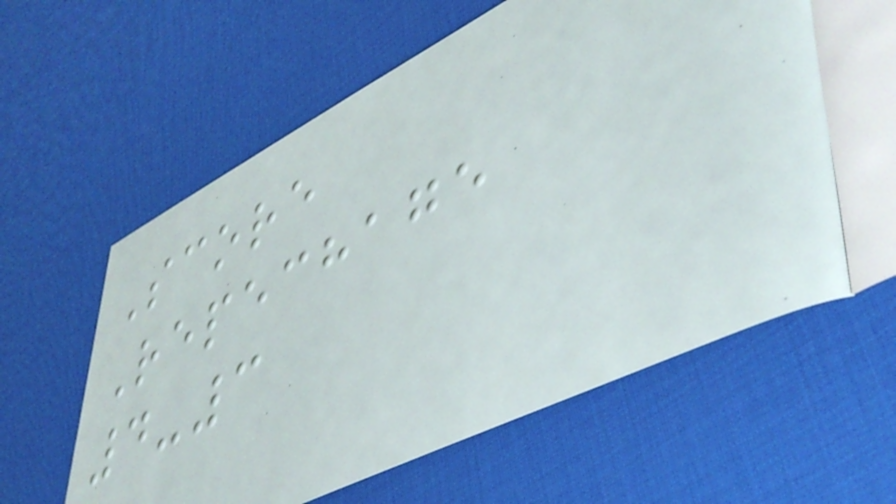Score
Repechage
4-3
